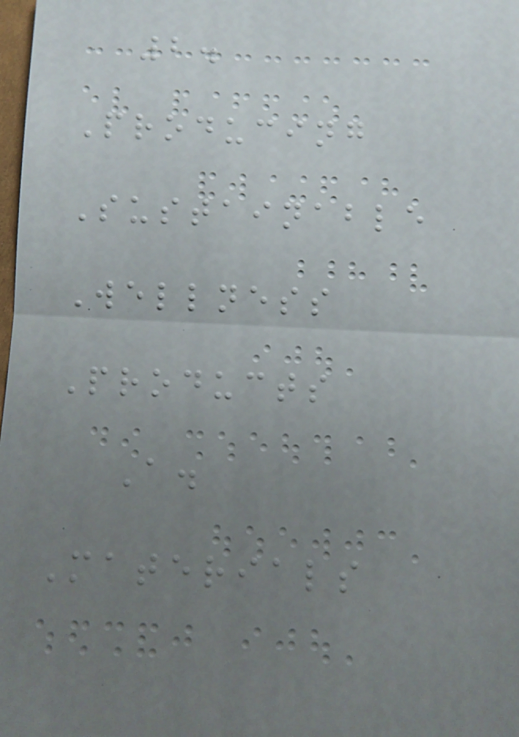2.
Producing
Sustainable
Wellness
Products
A.
Materials
